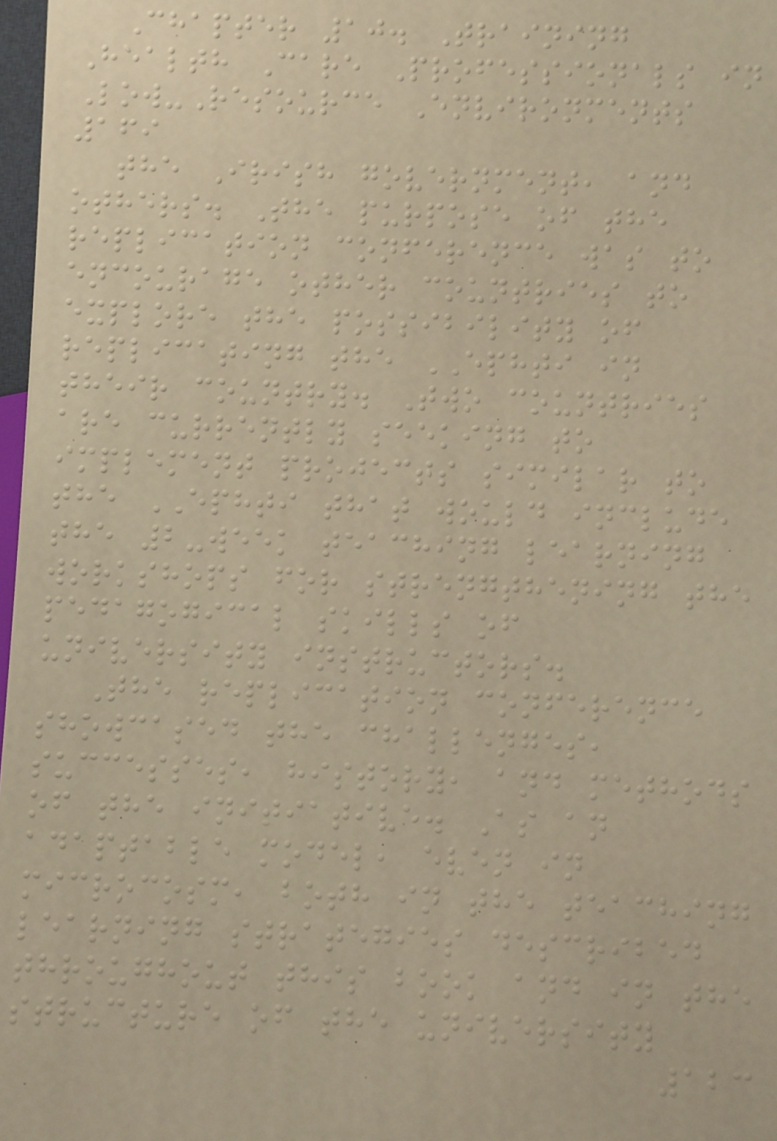Chapter 10. Training
Health Care Professionals in
Low-Resource Environments
169
the Irish government, and
others. The purpose of the
replication conference was to
encourage other countries to
explore the possibility of
replicating the EPHTI in
their country. Two countries
are currently seeking to
implement projects similar to
the EPHTI that would include
the 2-week teaching learning
workshops for strengthening the
pedagogical skills of
university instructors.
The replication conference
showcased the challenges,
successes, history, and methods
of the initiative. As an
adaptable model, even in
microcosm, both in the teaching
learning strategies described
throughout this book and in the
structure of the university
123
